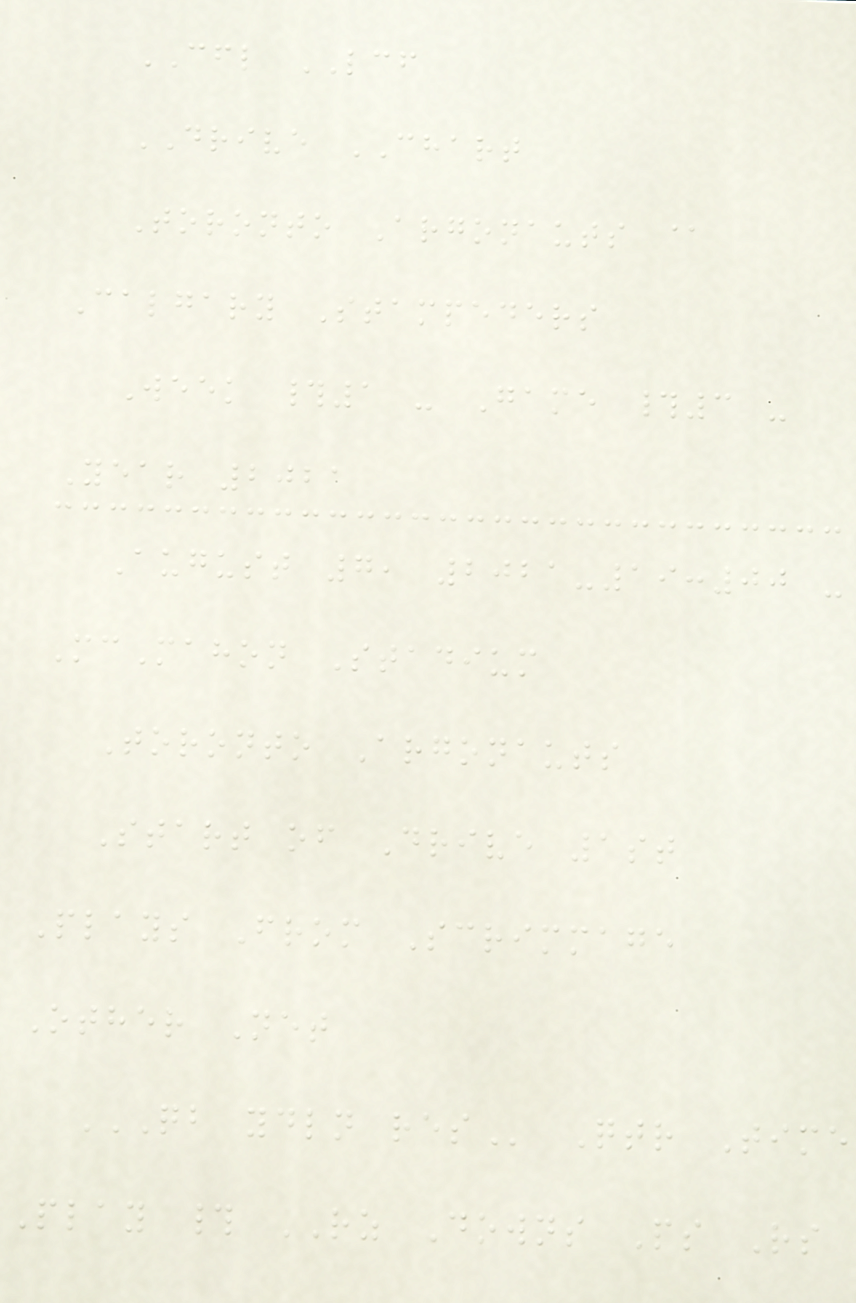CFL LCF
DRIVE CHART
Toronto Argonauts @
Calgary Stampeders
Week #1 - Game #3 -
Year 2021
August 7, 2021-19:00 -
McMahon Stadium
Toronto Argonauts
Start of Drive 1st
Plays From Scrimmage
Other Net
QB YDLN RES Qtr Time
Play # RZ Downs Ps Rs
